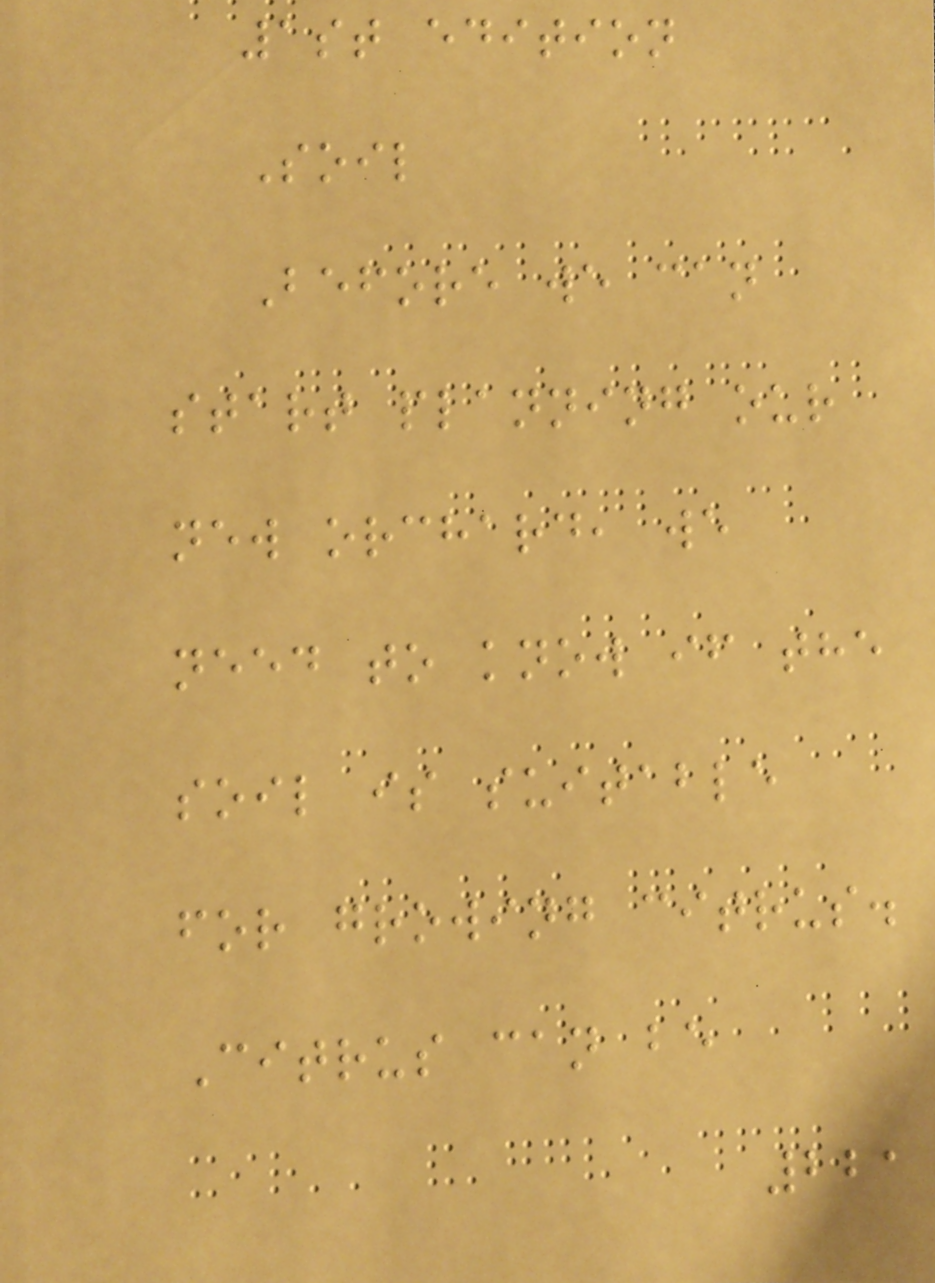1st edition
Soil
Before we can
start planning our
new orchard, we
need to know if the
soil is suitable
for growing citrus.
Citrus can be
221
